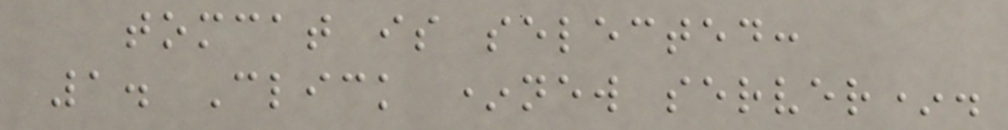tomcat is selected:
1. Click *new server*.
